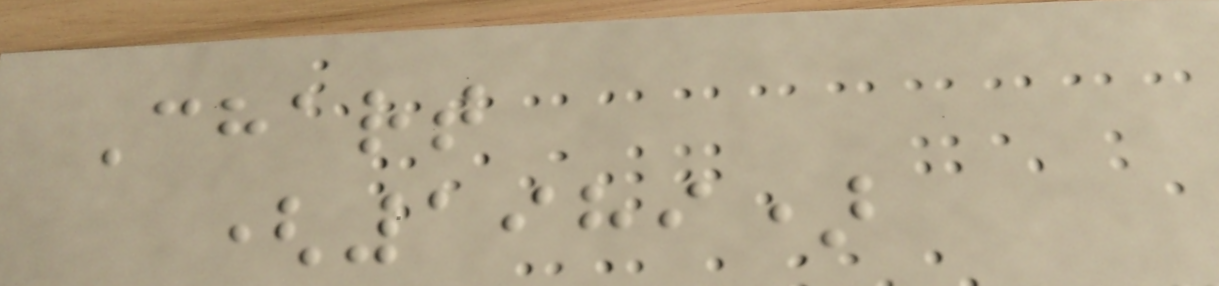Chart
(1989)
